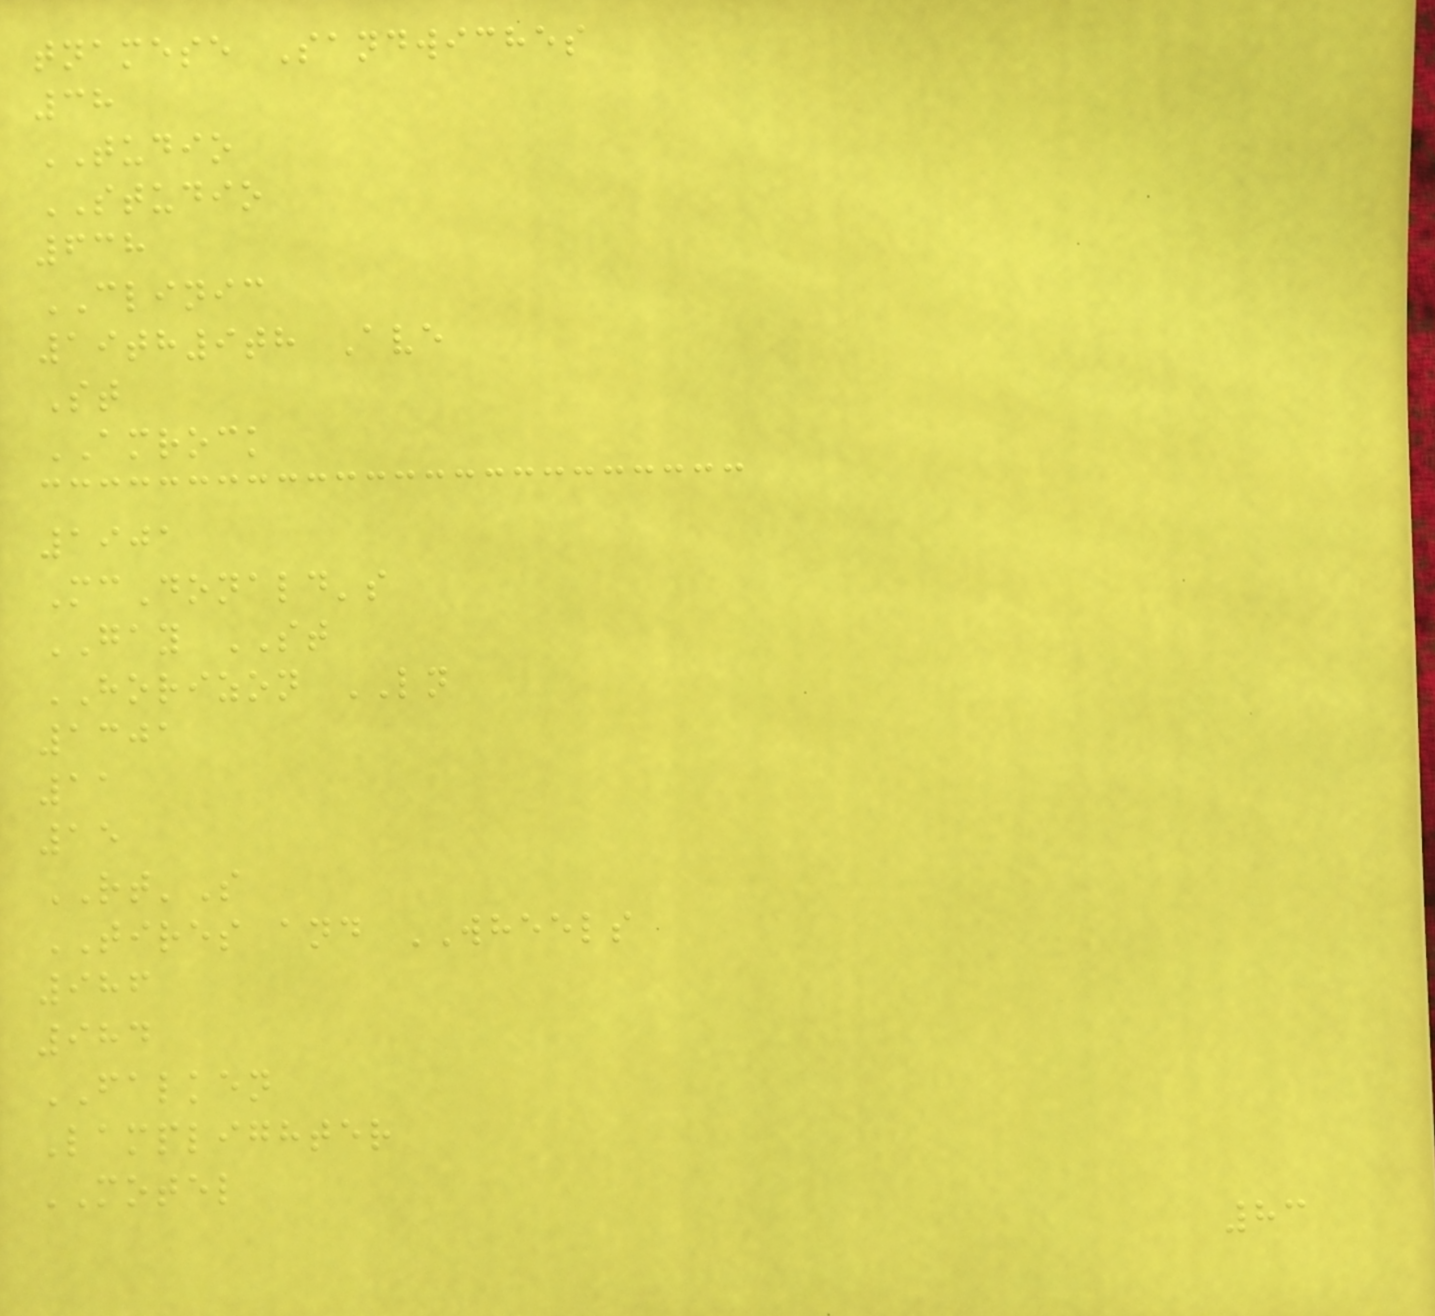tnamese Sandwiches
38
TUDIO
STUDIO
638
CLINIC
19th9th Ave
St
AMROCK
1901
McDonald's
GAY ST
HORIZON LN
1301
11
15
RT'S
TIRES and WHEELS
986
984
FALKEN
Lamplighter
MOTEL
83
